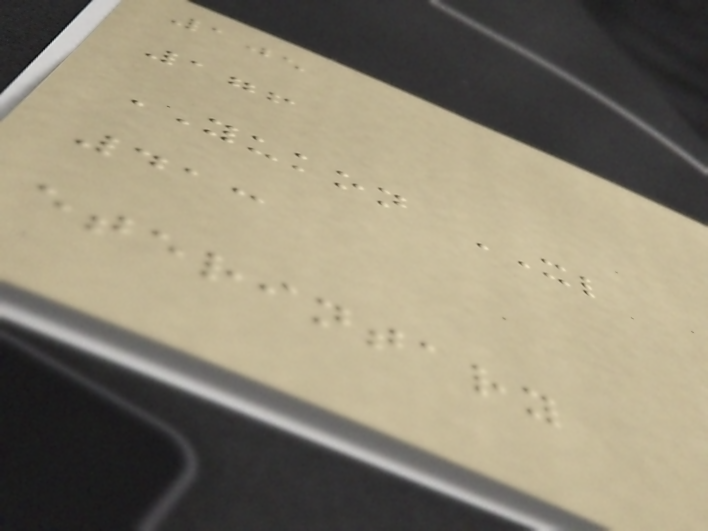105
176
YUKON XL
413
eterintary
